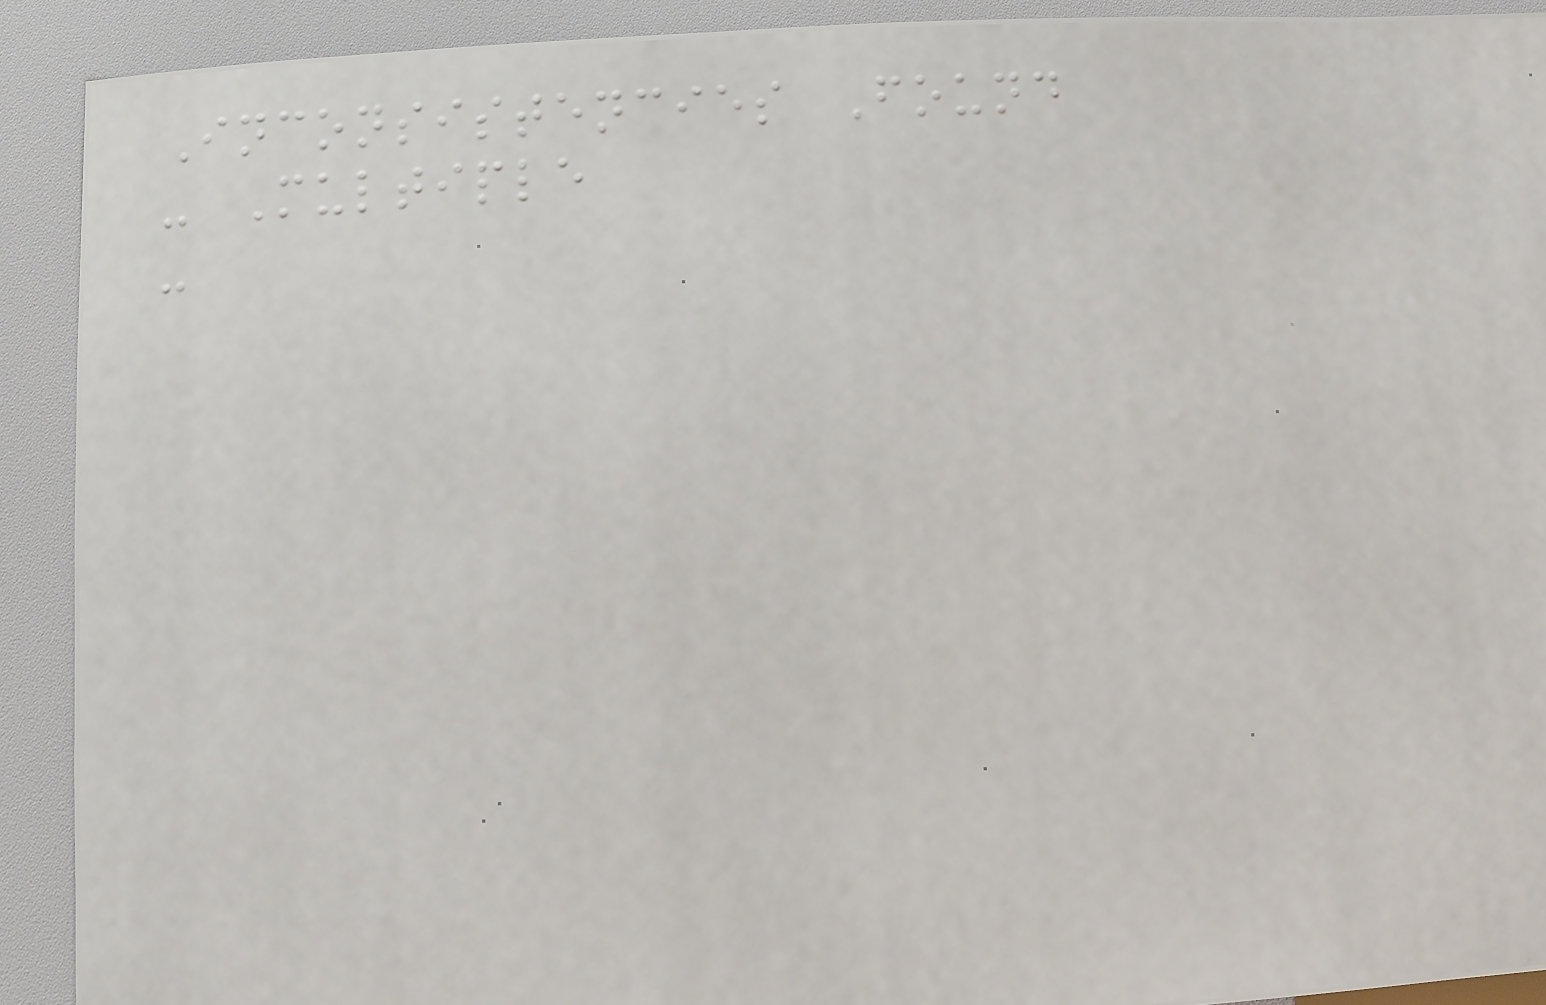Inconsistencies Found
- Multiple
-
